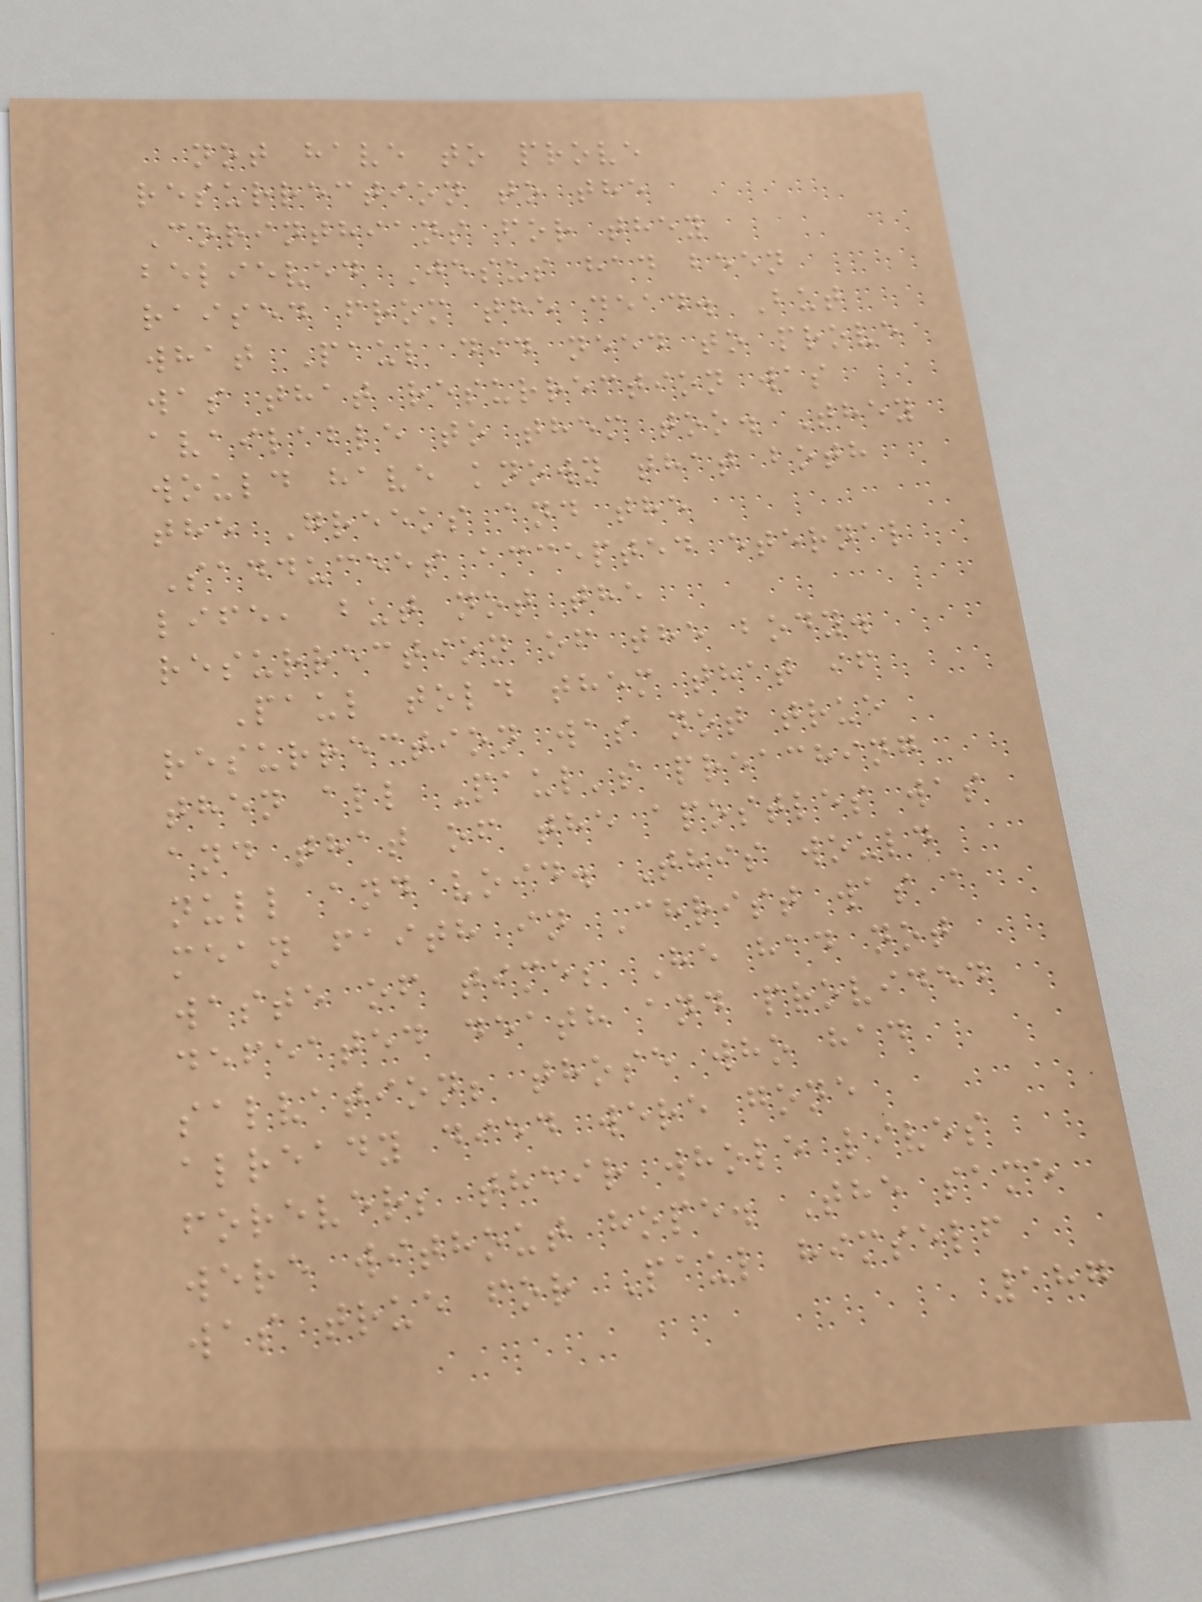not have to prove
resurrection to the
Corinthians for they
believed Jesus had been
raised from the dead. But
what Paul did need to prove
was that resurrection was
available to them too. They
would have known that both
the Greeks and the
Sadducees accepted eternal
life, but not the
resurrection of the body.
Paul told them that if
resurrection was not true
then all Paul's preaching
and that of the apostles was
null and void. This would
mean faith in Christ was a
waste of time; He had not
defeated death and provided
salvation; those who had
already died were gone
forever; their whole lives
were without hope. The same
was true for Paul himself
187
